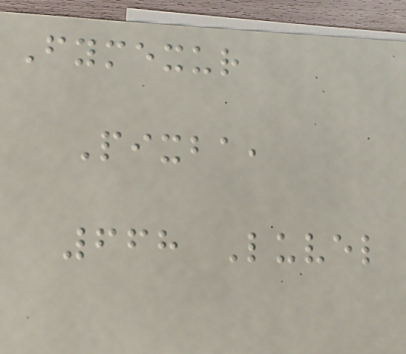Fymexur
Pixba,
668 Luvel
